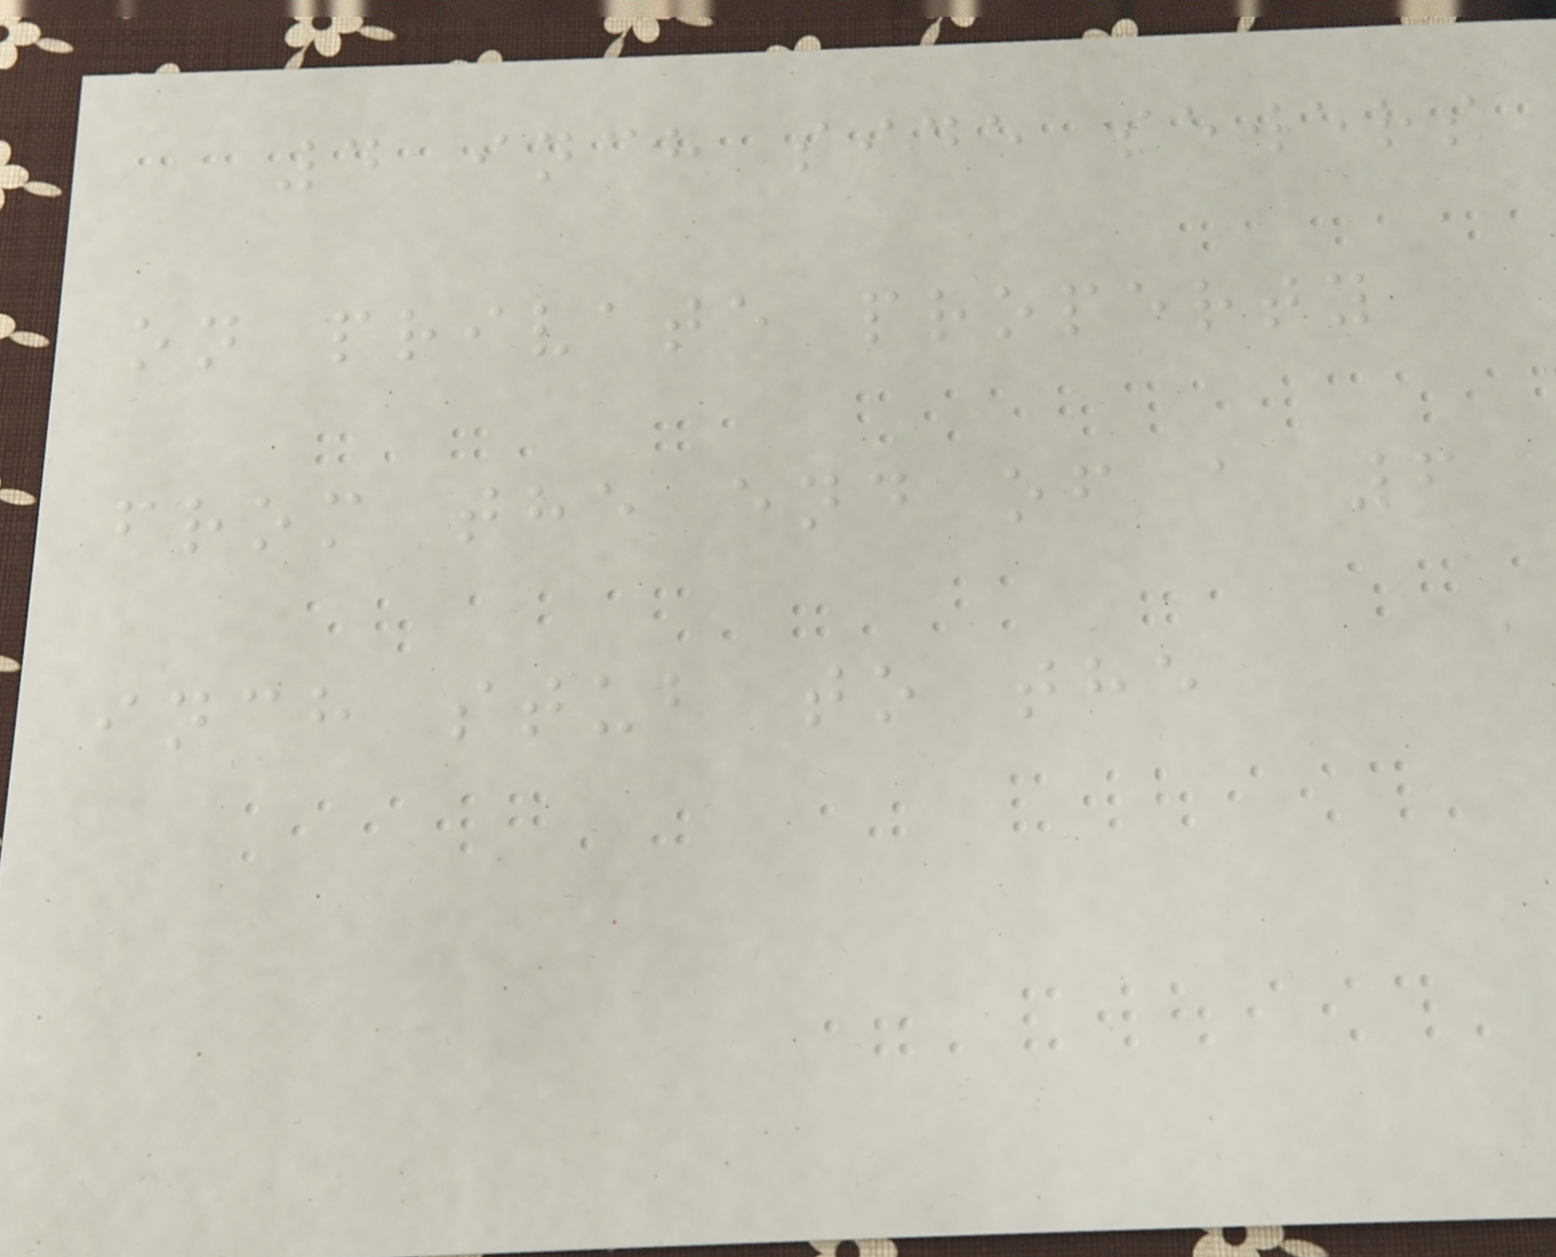4 inch side sewers
on private property
from the end of a 6
inch stub to the
